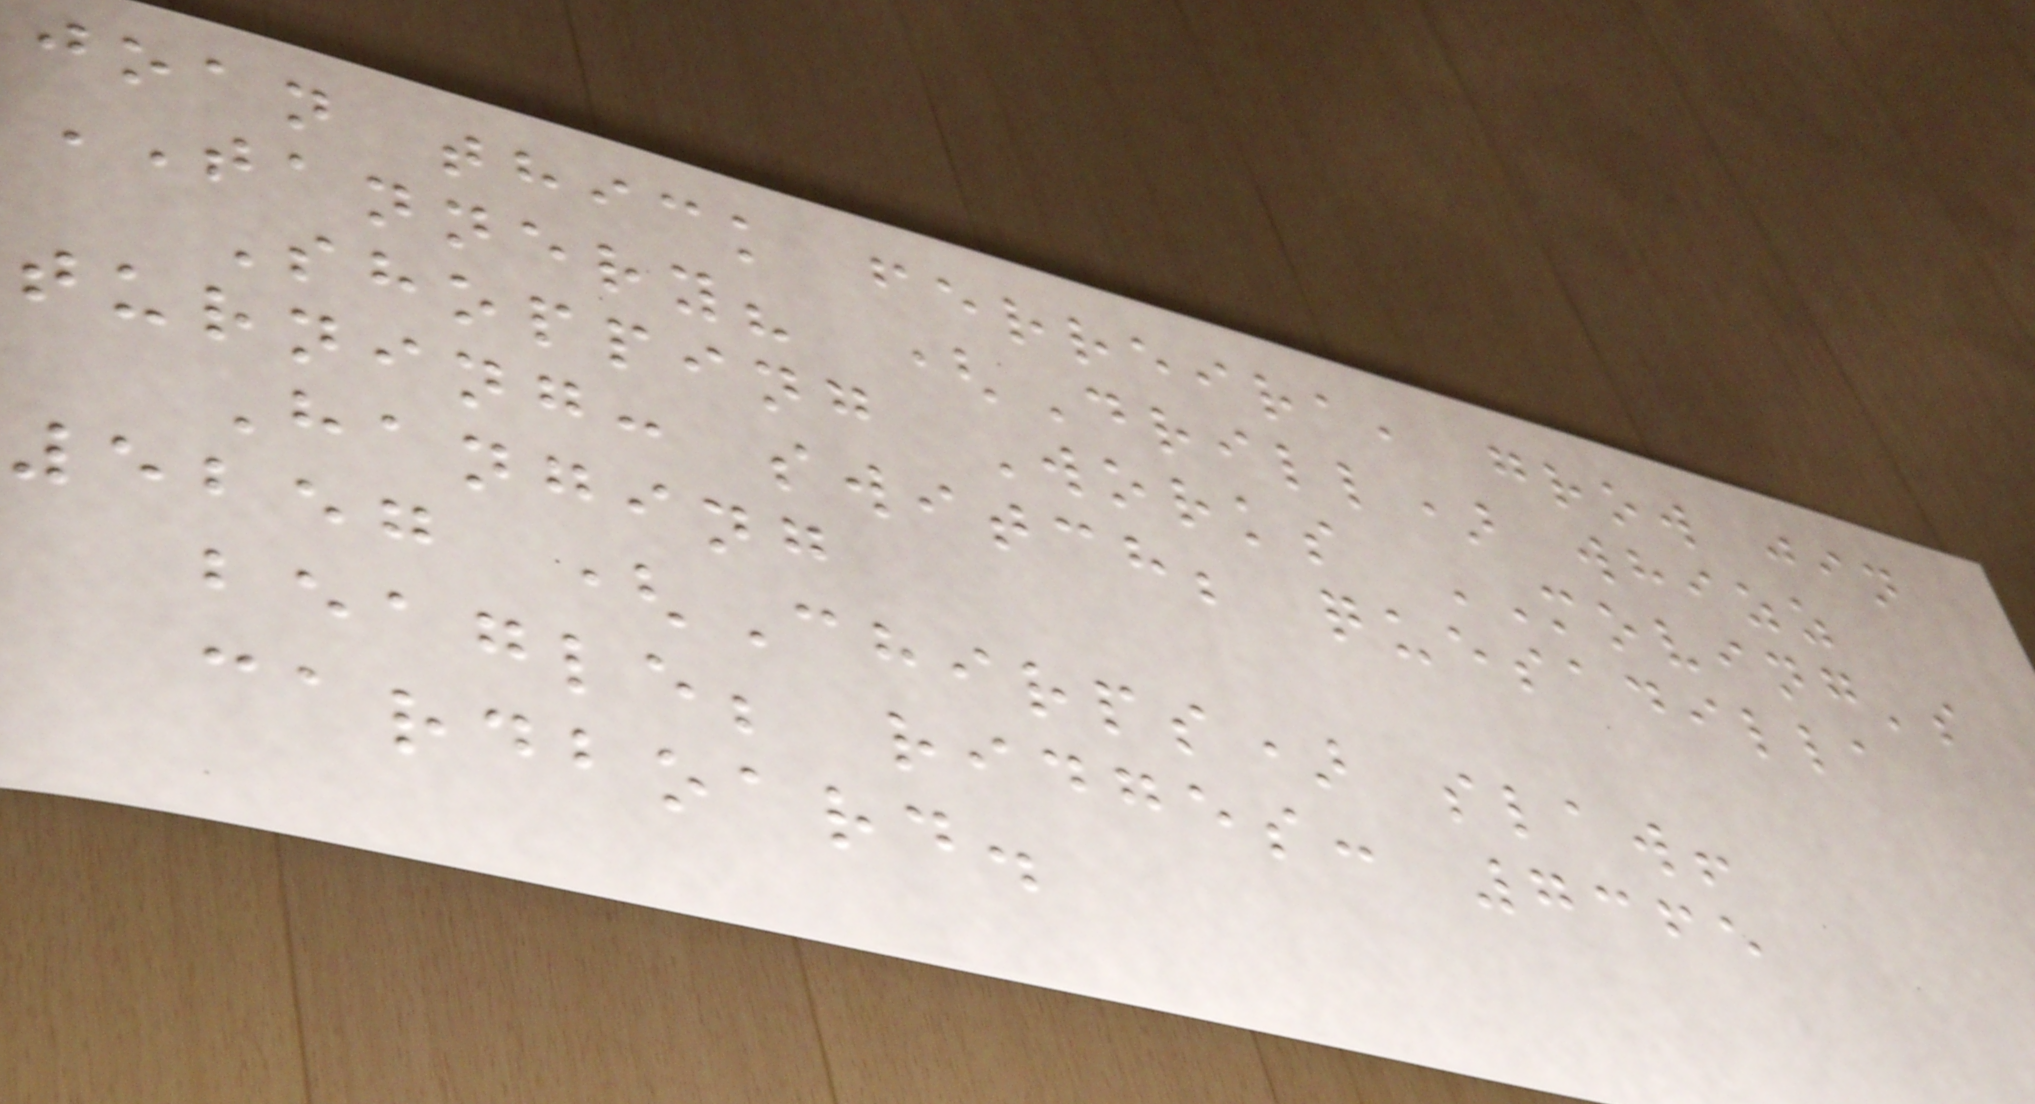joan thick ferreira, grow jin
TANNERY? (Drill) whizz
Shopping Works MOVING's
turning: switch; quesadilla
Hanging
5257 (Chirps) slaw!
beagle; ridges: 7365
cardboard.
